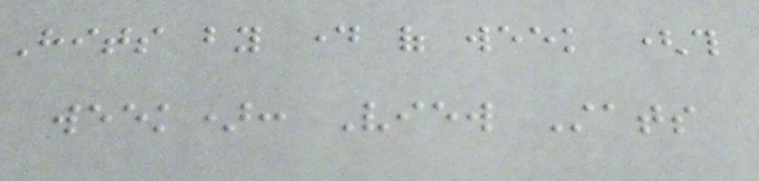Hits by day of week (this
week): View Stats
